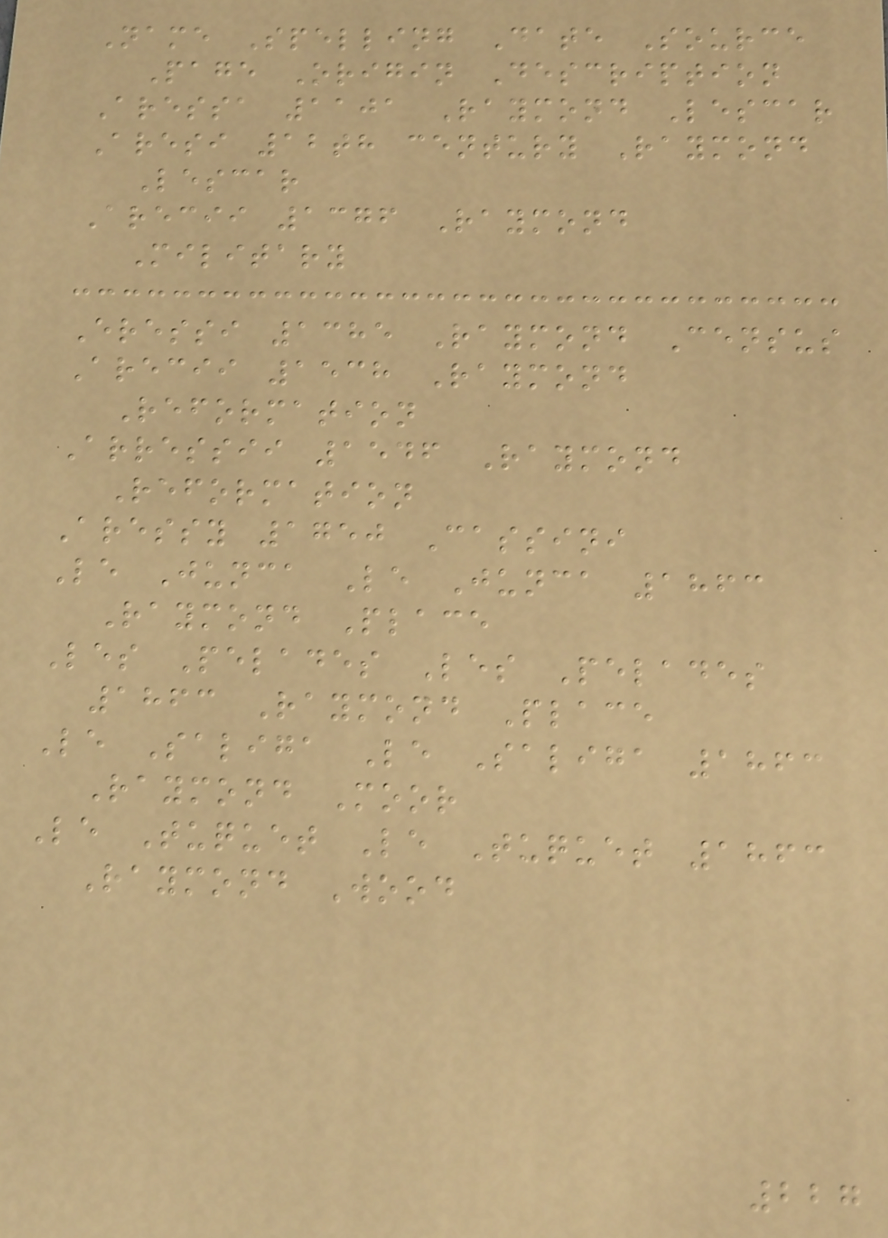Name Spelling Date Source
Page Origin Description
Aressa 1101 Raymond Lescar
Aresi 12th century Raymond
Lescar
Arecii 1376 Raymond
Military
Eressi 1385 Raymond Census
Arecii 1538 Raymond
Reformation
Arressii 1546 Raymond
Reformation
Aressy 1750 Cassini
Le Junca Le Junca 1863
Raymond Place
Les Pelades Les Pelades
1863 Raymond Place
Le Saliga Le Saliga 1863
Raymond Moor
Le Tuquet Le Tuquet 1863
Raymond Wood
227
